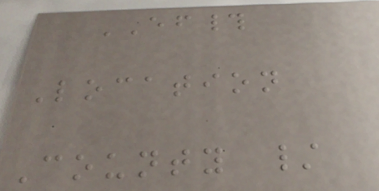EF#
Location
County /
